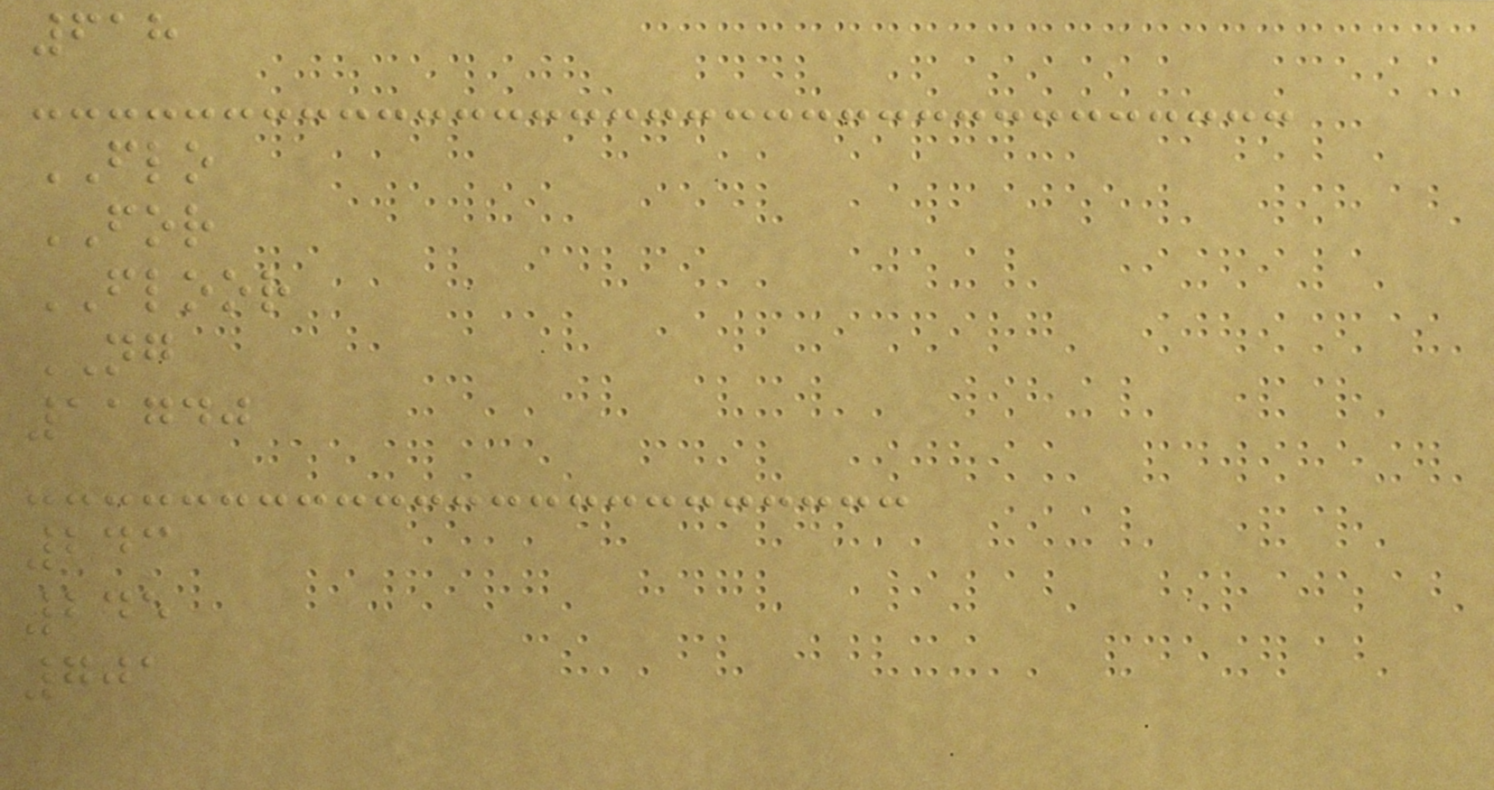618
FLO
FOR
FLOOR
NG
11740
243
245
701
